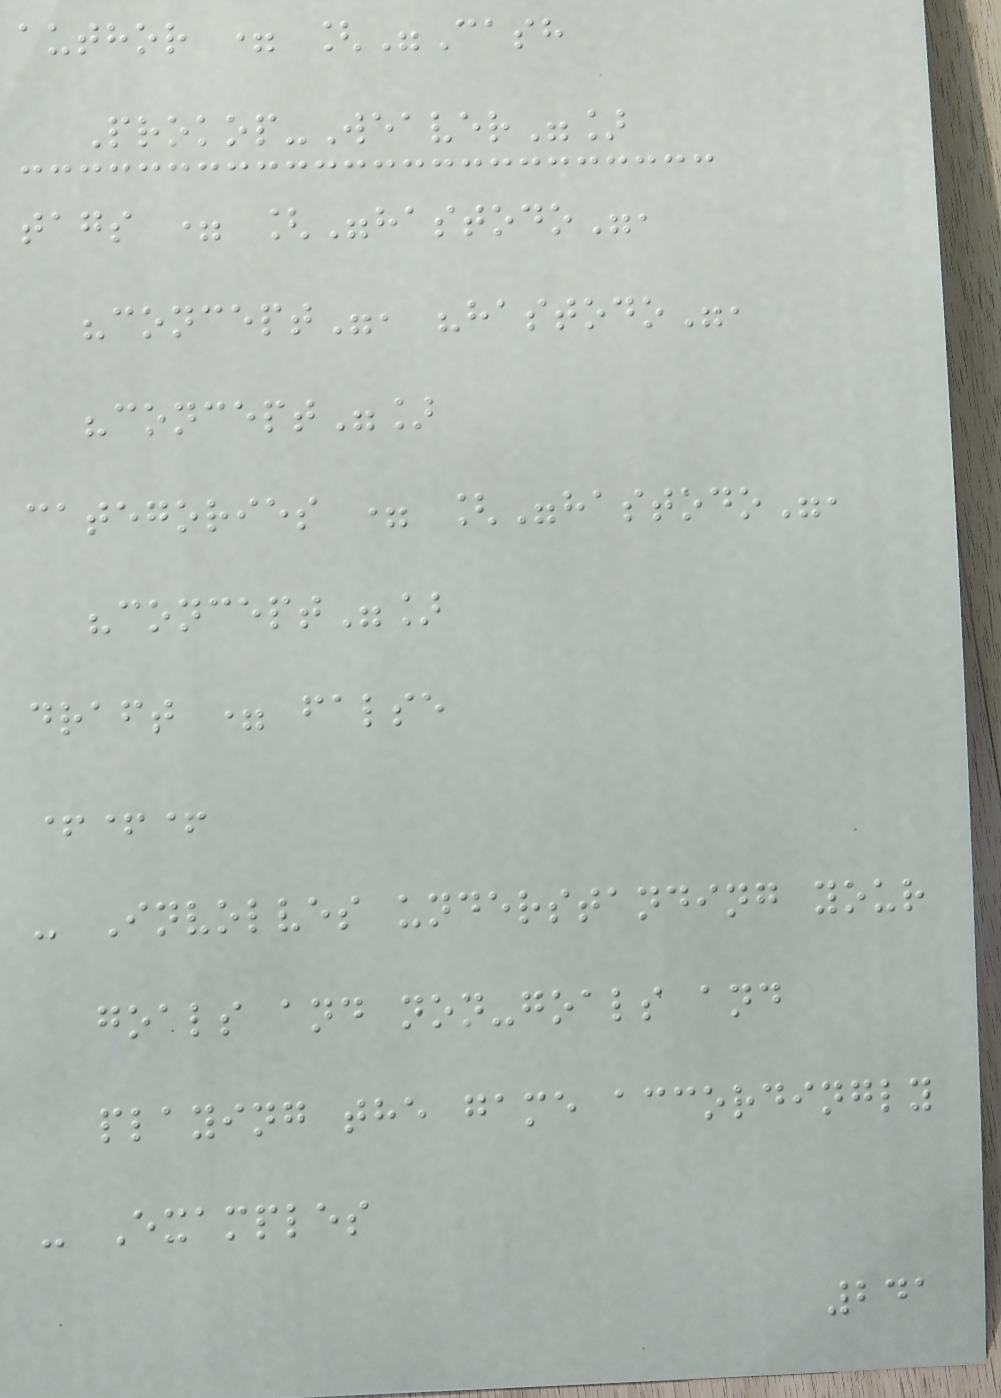author = ["Cash
Prokop-Weaver"]
tags = ["hastodo",
"concept", "hastodo",
"concept"]
categories = ["hastodo",
"concept"]
draft = false
+++
- Involves understanding your
goals and non-goals and
playing the game accordingly
- Examples
241
